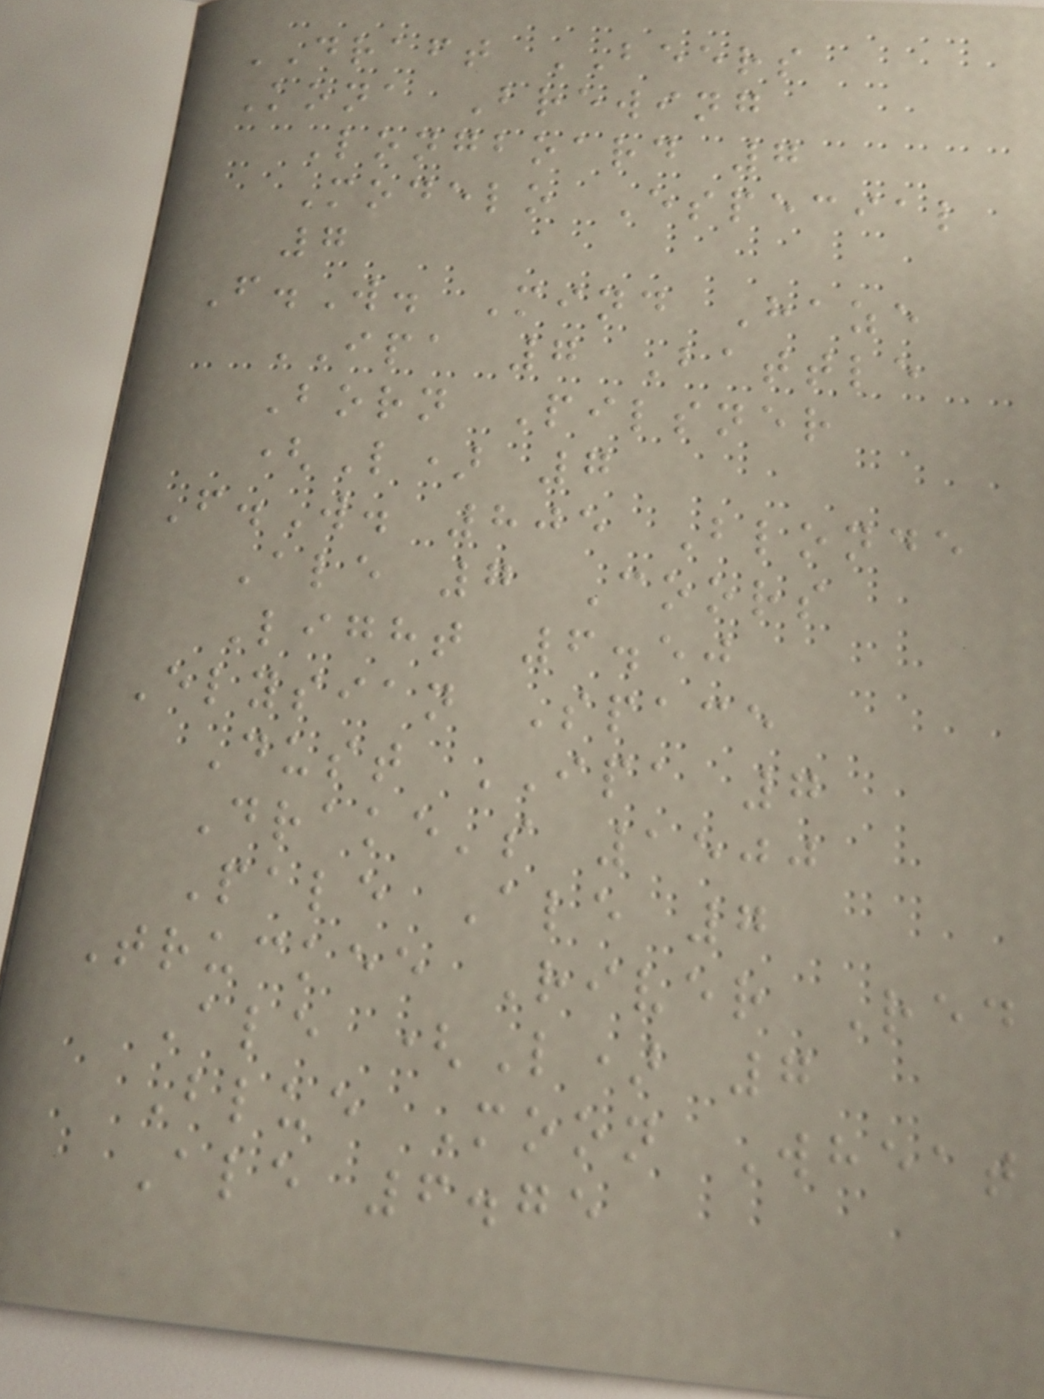DRAFT BEERS
Kona Brewing
Longboard 7
Modelo Especial
7
F.W. Mind Haze
IPA 7 Battle
Born Pilsner
(L) 7
F.W. 805 Blonde
Ale 7 Coors
Light 6.50
Elysian Space
Dust IPA 7
Drake's 1500
Pale Ale 7
Truckee River Red
Ale (L) 7
Blue Moon Wheat
Ale 6.75
